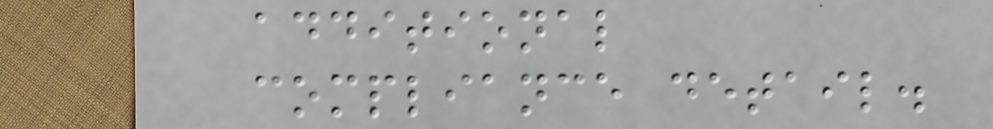additional
compliance detail.
